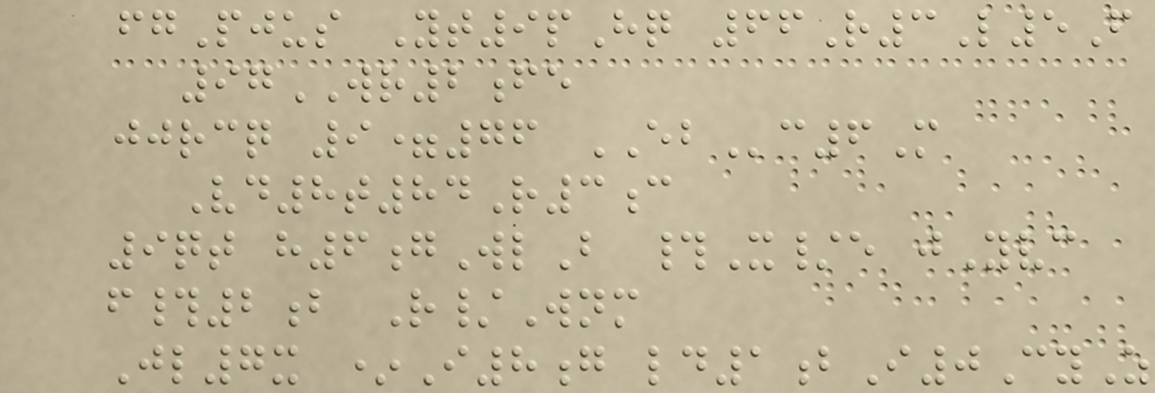fgPjus Yt9pHq 66R3L5F
97WR2fe
jjrcq 9=76 EBc6M
Vd8t84R3c
9qt h6gWlB #X/e jYvc
f#2b R/Wnm
Jl7x *I8g ld1bI0CyZ
